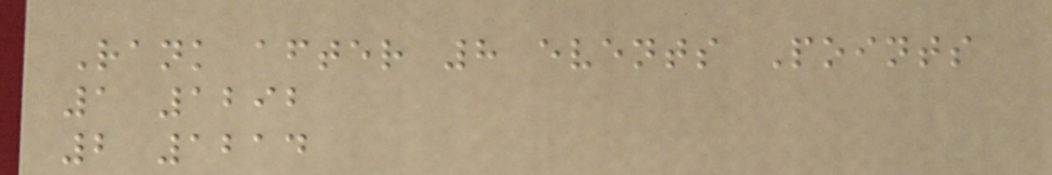Rank after 8 events Points
1 1292
2 1214
